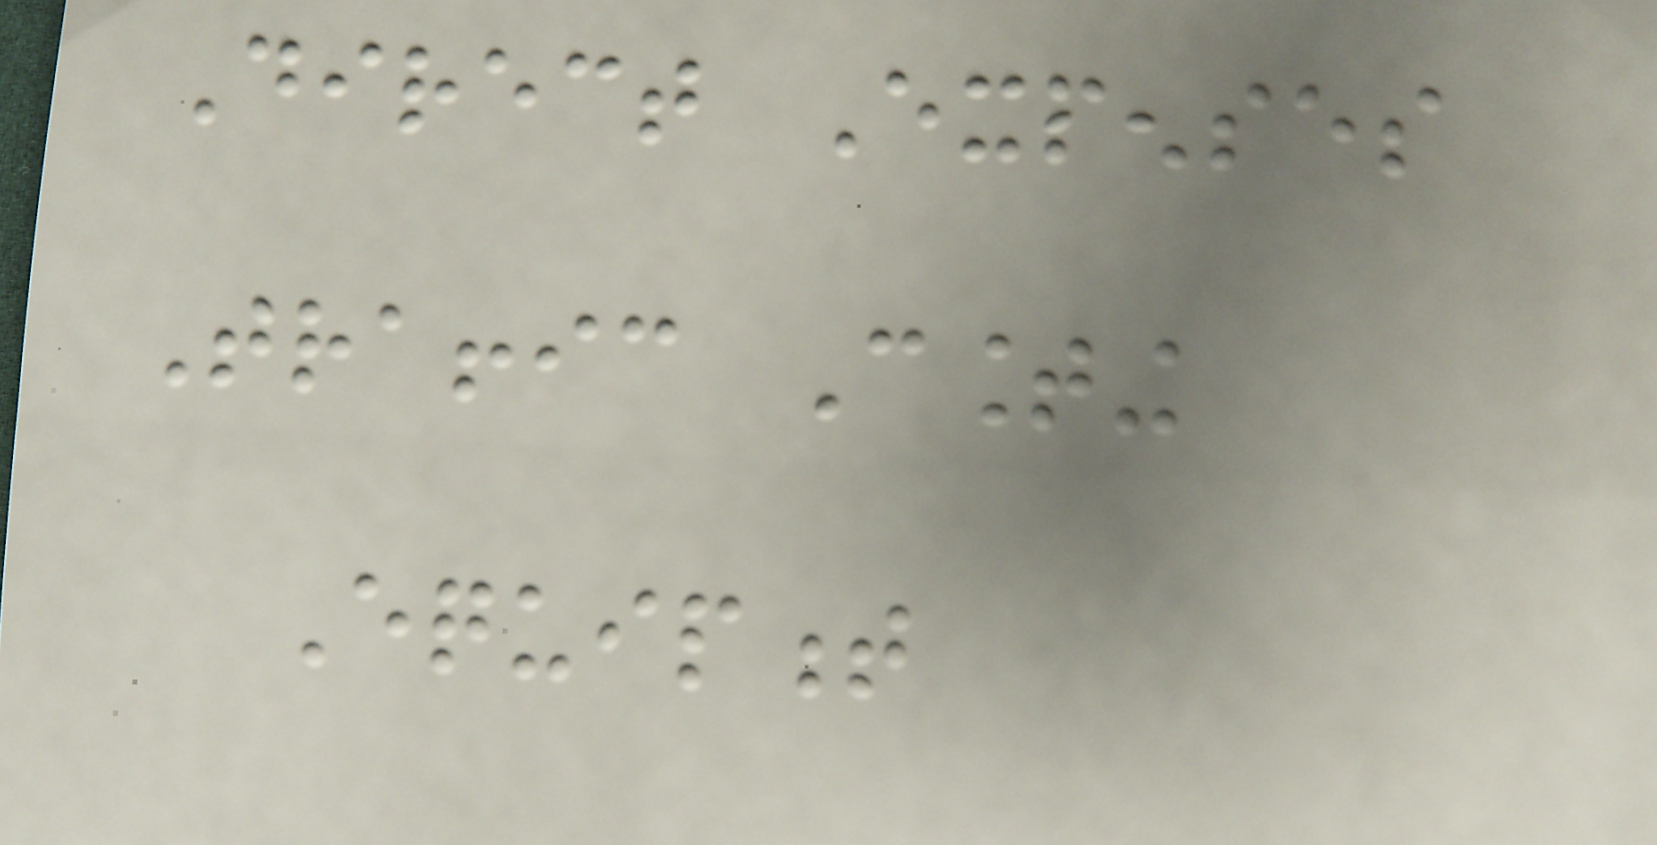Direct Expenses
Traffic Counting
Equipment
